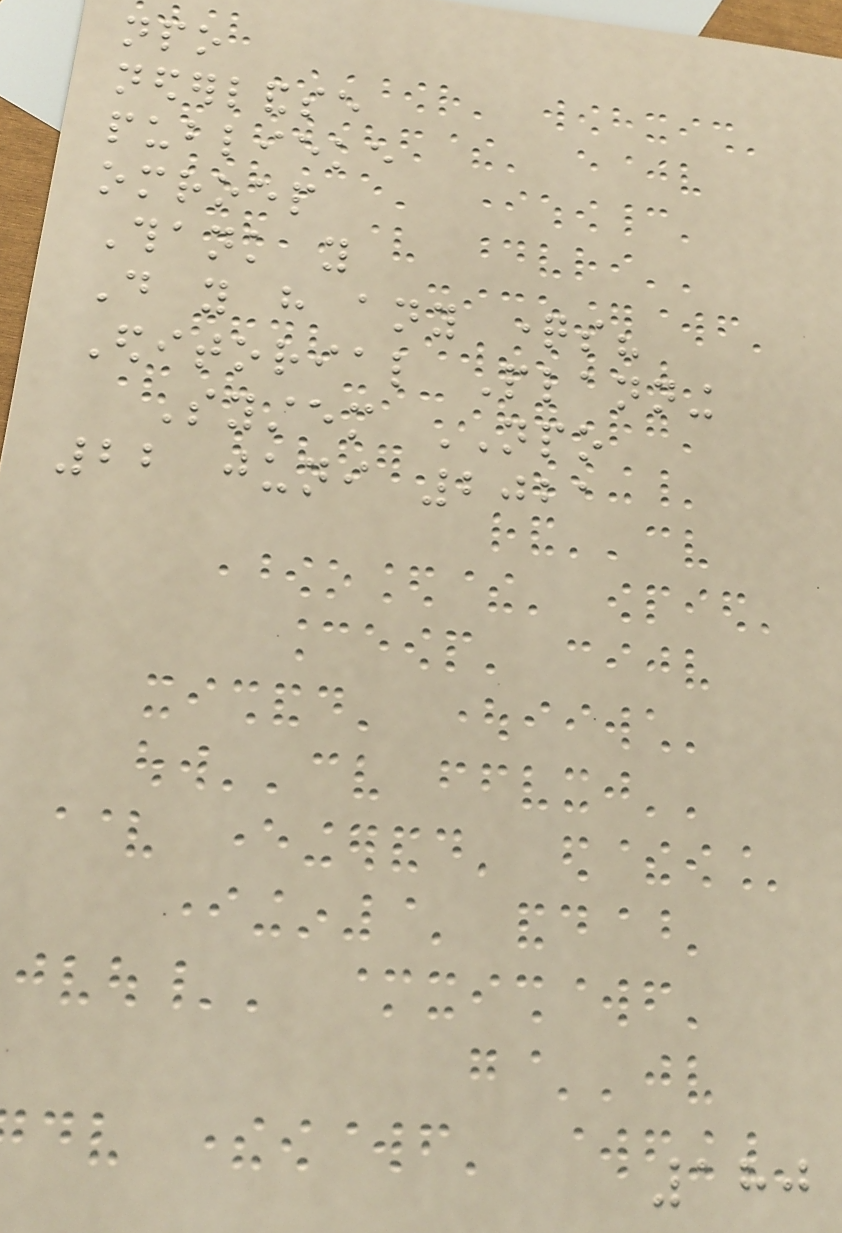npo
nederlandse
publieke
omroep
Thank you
Do you have any questions?
Editorial Planning
System NPO
22 juni 2021
180
